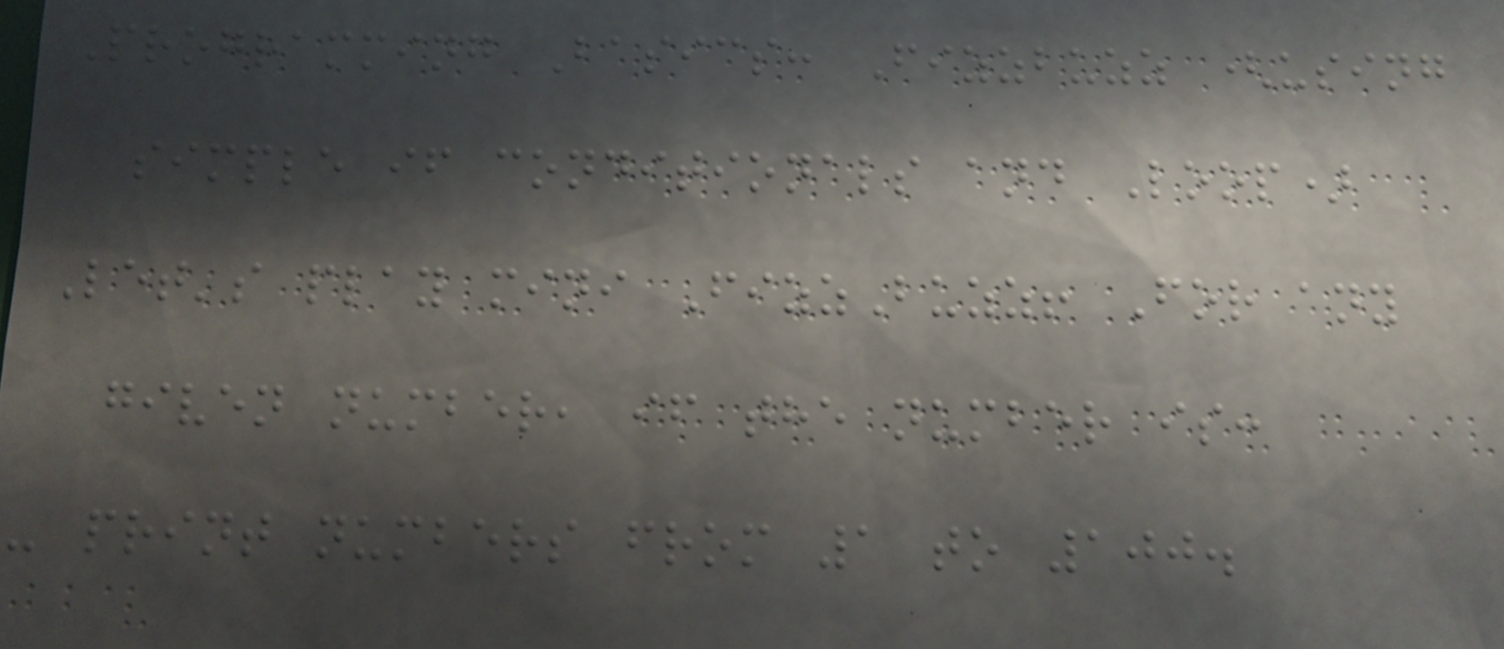Programming Basics: Fizzbuzz (using
simple if conditionals and Loop)
Let's play mini FizzBuzz! For any
given number, if the number is:
- print numbers from 1 to 100.
